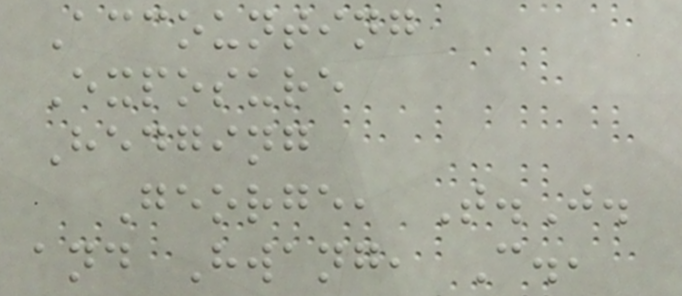Accounting
Exposure
Hedging
George, T.J.
and Hwang, C.,
